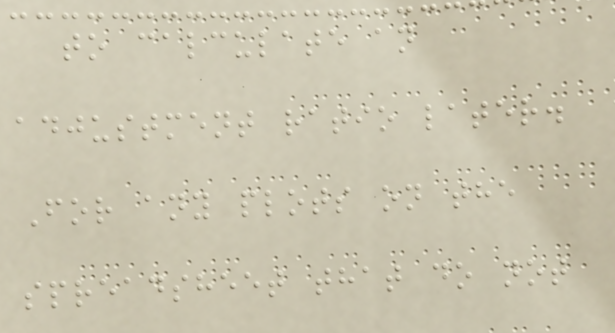to calculate an
adjustment ratio later.
For any plots on the
spreadsheet that do not
